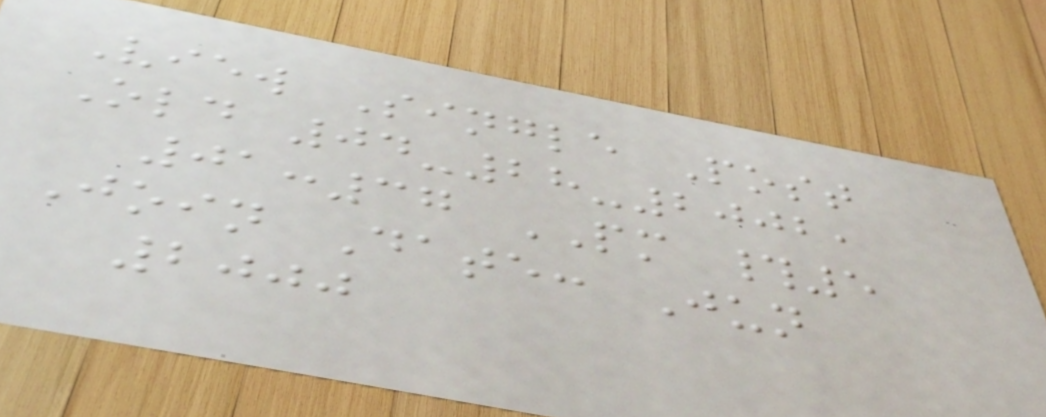View Single Post
Old 04-28-2002,
01:37 PM #5
Join Date: Jun
2000
